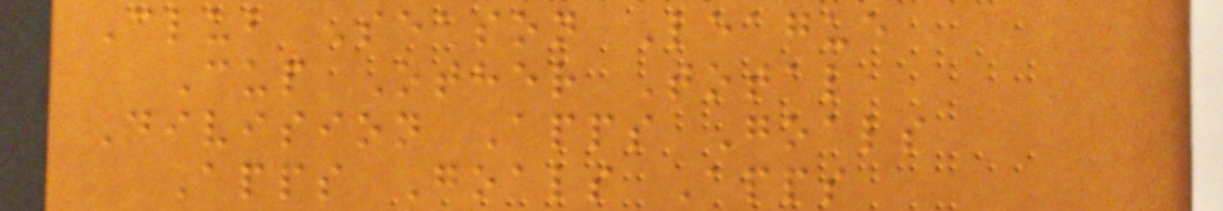Club Season League
Cup Other Total
Division Apps Goals
Apps Goals Apps
